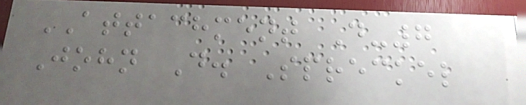ATTACHMENT D-7
John D. Spreckel
